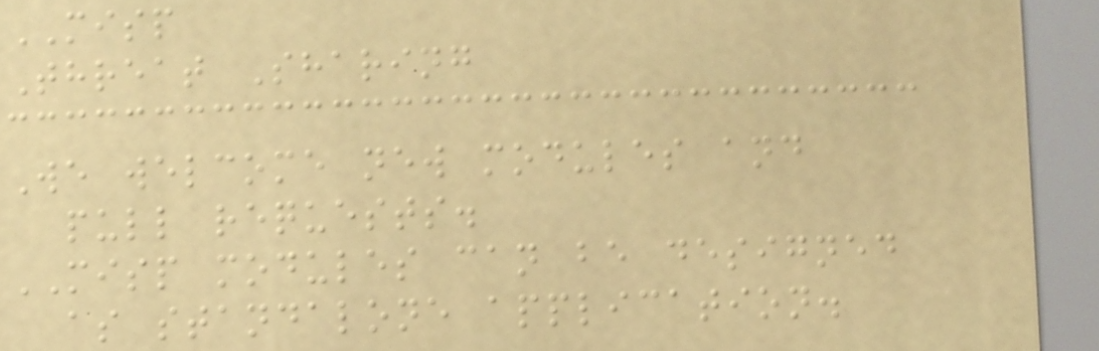MISP
Threat Sharing
We welcome new modules and
pull requests.
MISP modules can be designed
as standalone application.
